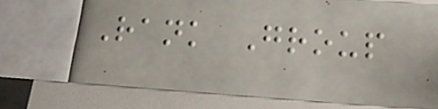Rank Group
